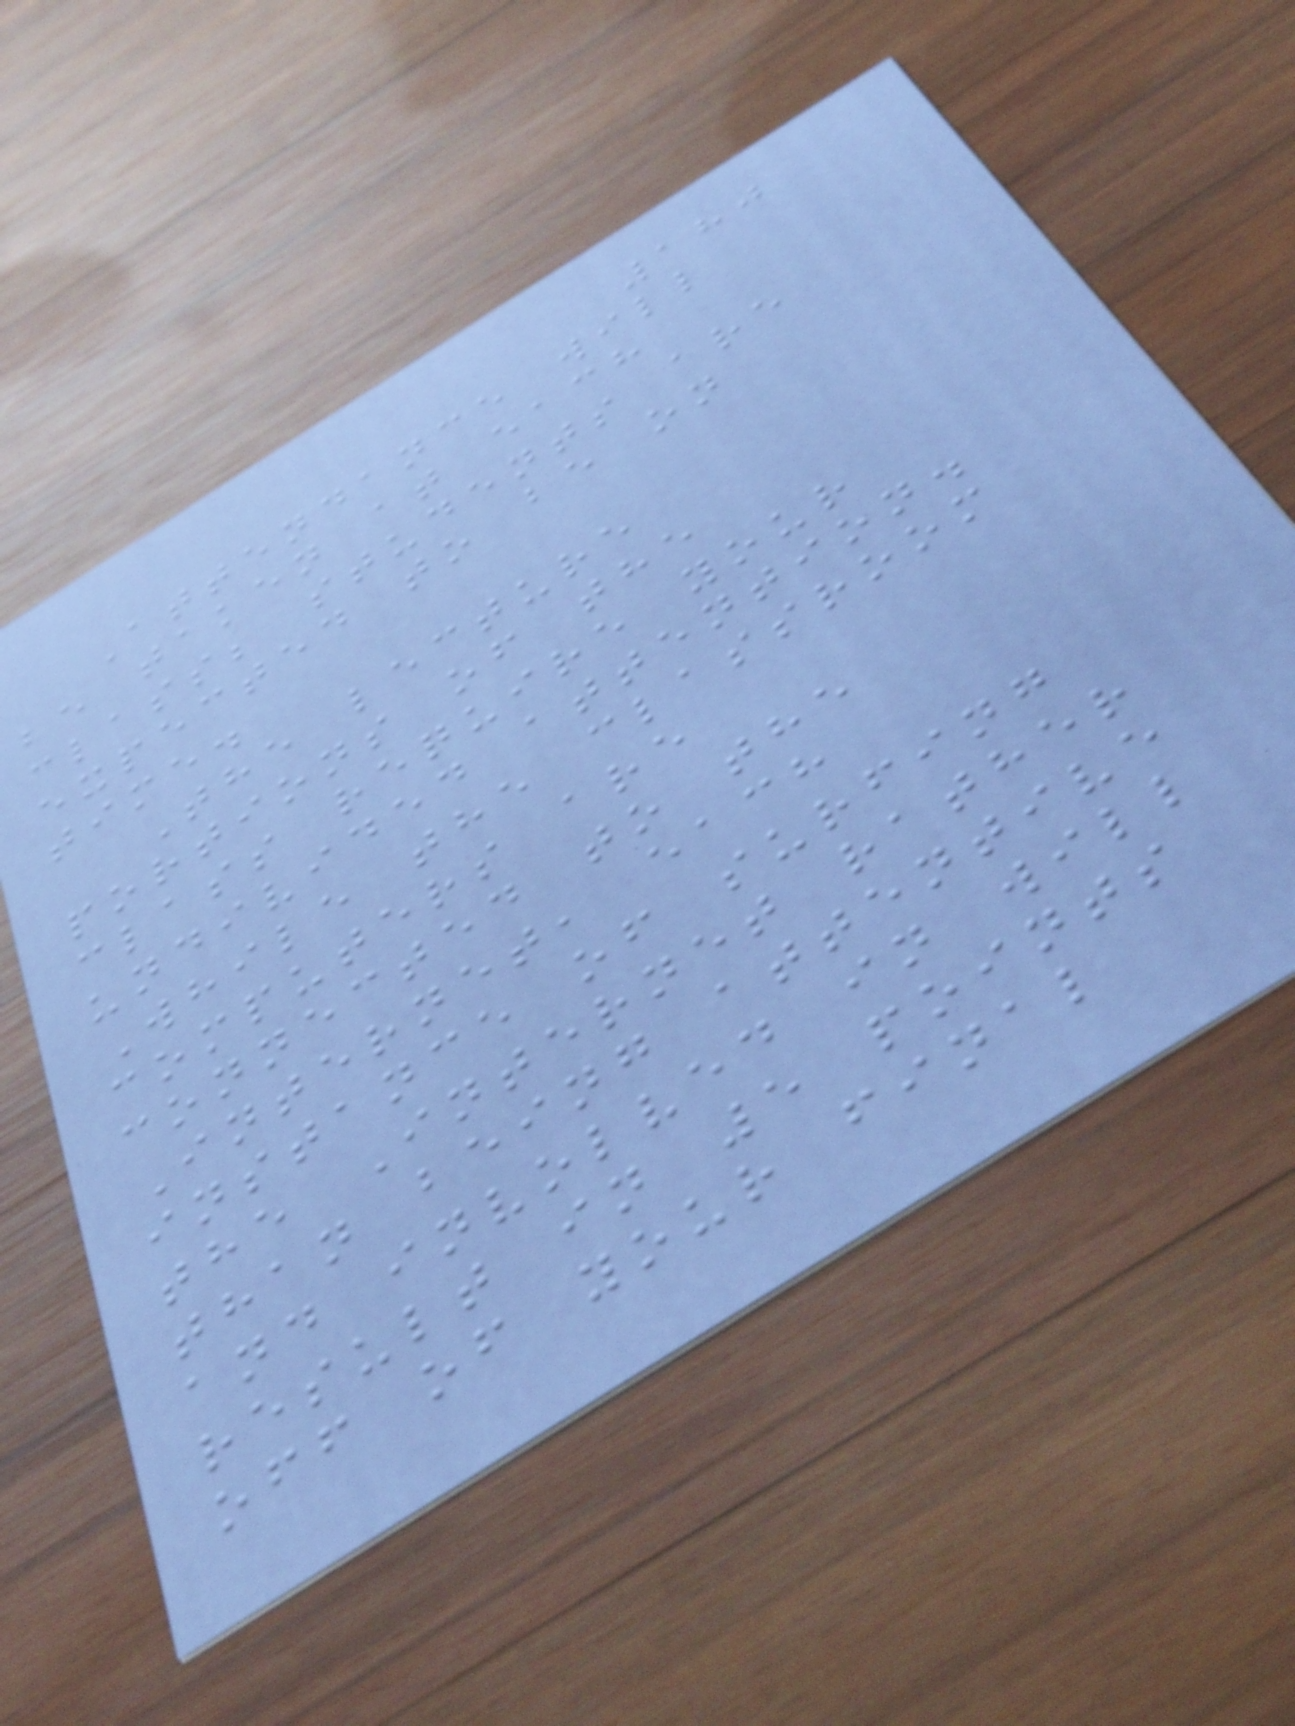180
Attendance will
be taken at each
class; students are
expected to be on
time.
The lecture
portions of the
class require your
undivided attention.
While the classroom
computers are
connected to the
Internet, each
instance of surfing
the Internet rather
than being attentive
and involved in will
result in 5 points
off of your final
